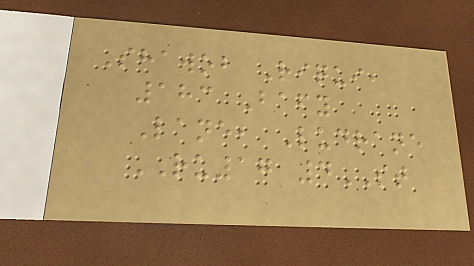Shawob Riqui,
183 Bafy
Lane, Ludrane
RU17 4ST
